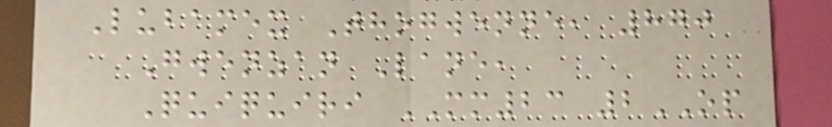Lubamex Thogwenne, 870
Gwenzan Lane,
Quiquiri MM23 2OP
